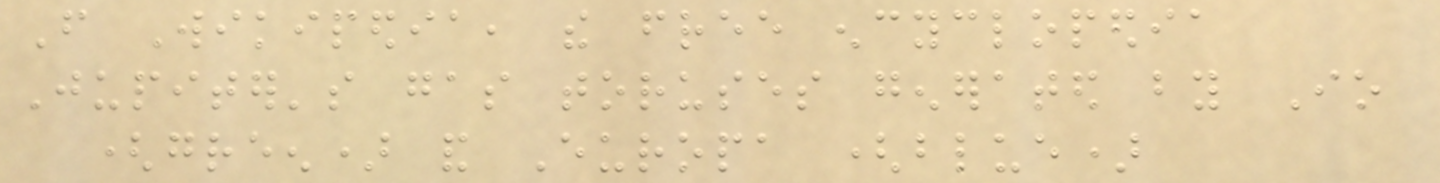From Wikipedia, the free encyclopedia
Jupiter's gas toruses generated by Io
(green) and Europa (blue)
